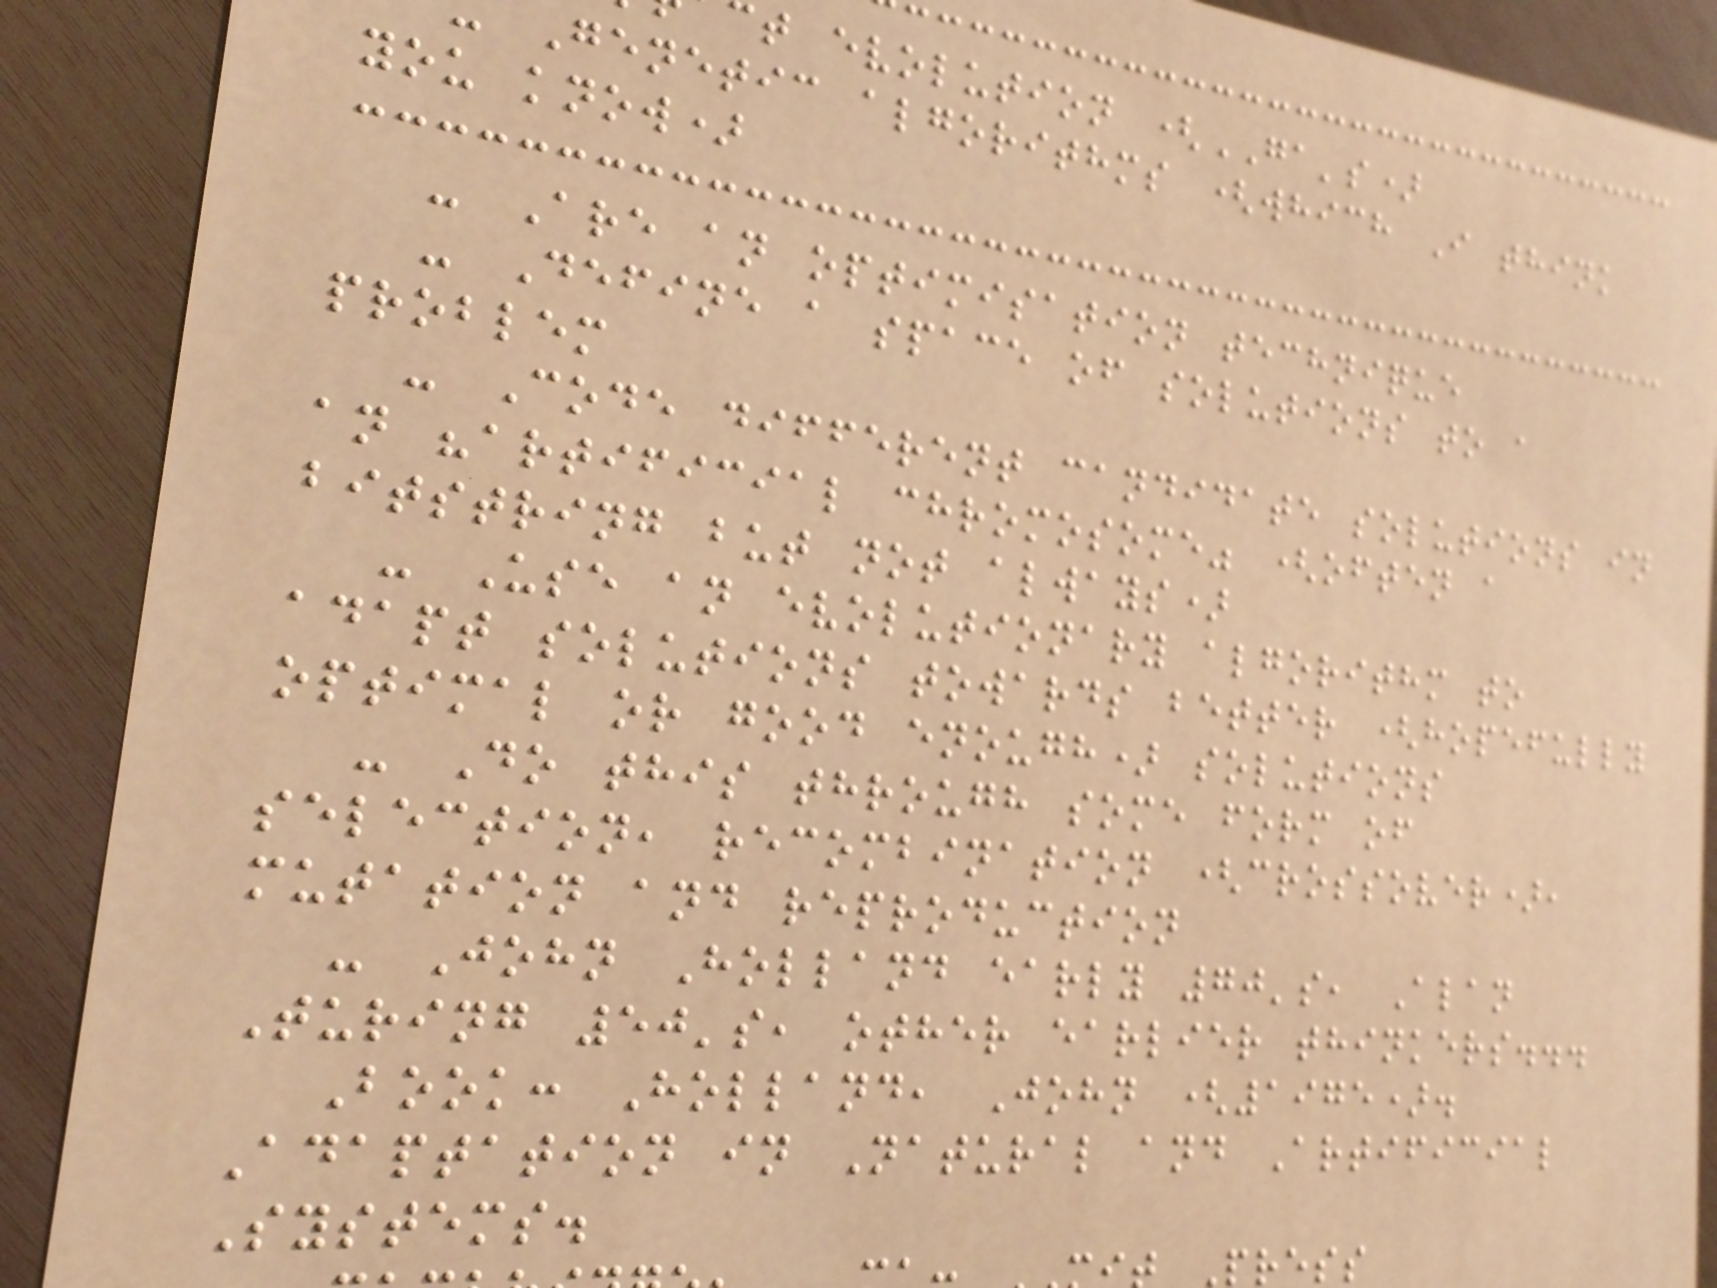t evolution (GA's)
Genetic algorithms (which I think
you know)
- Are an optimisation technique
- Define a space of solutions to a
problem
- Code different candidate solutions in
an "artificial chromosome" (often a
bitstring but not always)
- Use an evolutionary algorithm to
adapt solutions towards better (hopefully
optimal or good enough) solutions
- Do this through some form of
selection, recombination (crossover),
mutation and reproduction
- John Holland early 70's, Alan
Turing 50's, other earlier thinkers...
Book: Holland, John (1975).
Adaptation in Natural and Artificial
Systems.
